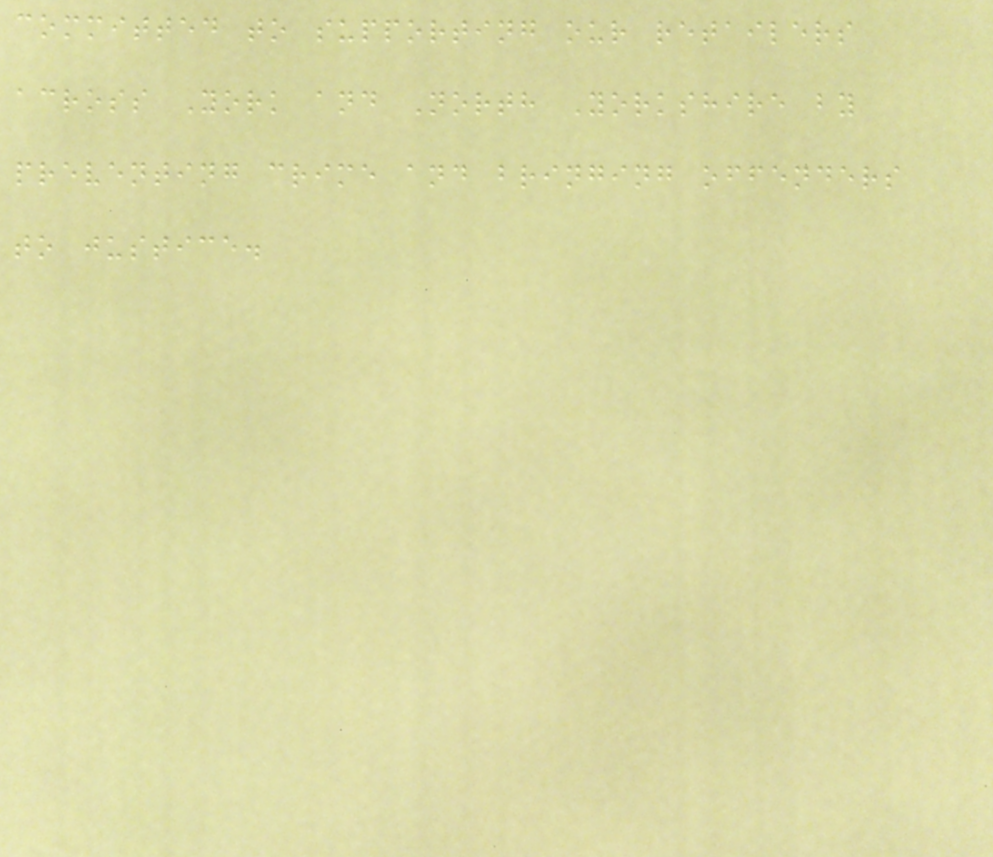committed to supporting our retailers
across York and North Yorkshire by
preventing crime and bringing offenders
to justice.
